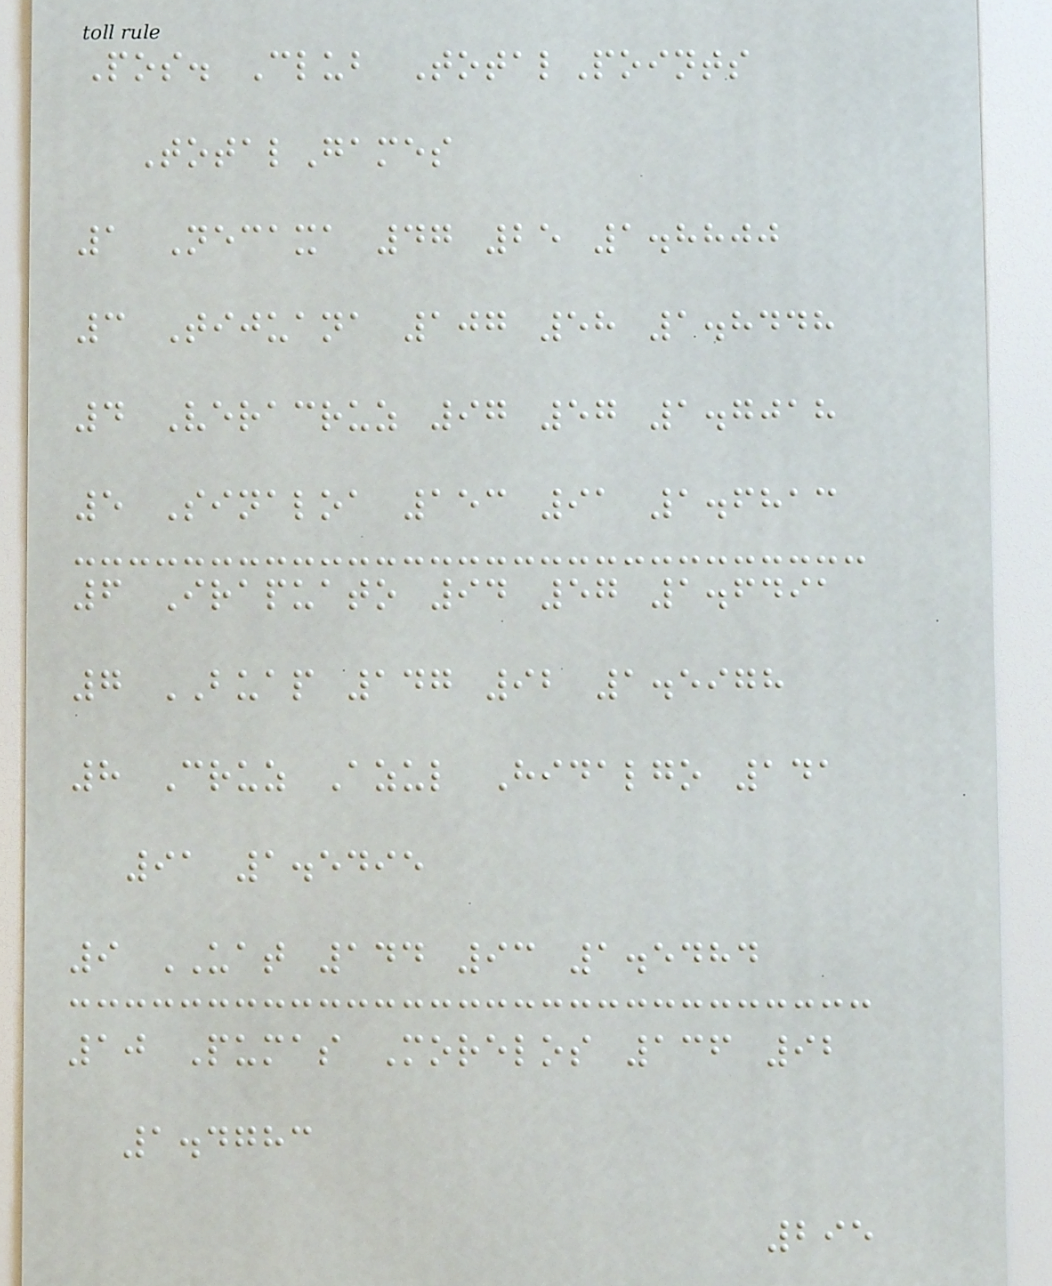Pos. Club TotalPoints
TotalGames
1 Necaxa 47 25 1.8800
3 Tijuana 107 58 1.8448
4 Veracruz 97 57 1.7018
5 Sinaloa 153 91 1.6813
6 Irapuato 94 57 1.6491
7 BUAP 147 92 1.5978
8 Cruz Azul Hidalgo 141
91 1.5495
9 UAT 144 93 1.5484
10 Pumas Morelos 136 92
1.4783
295
